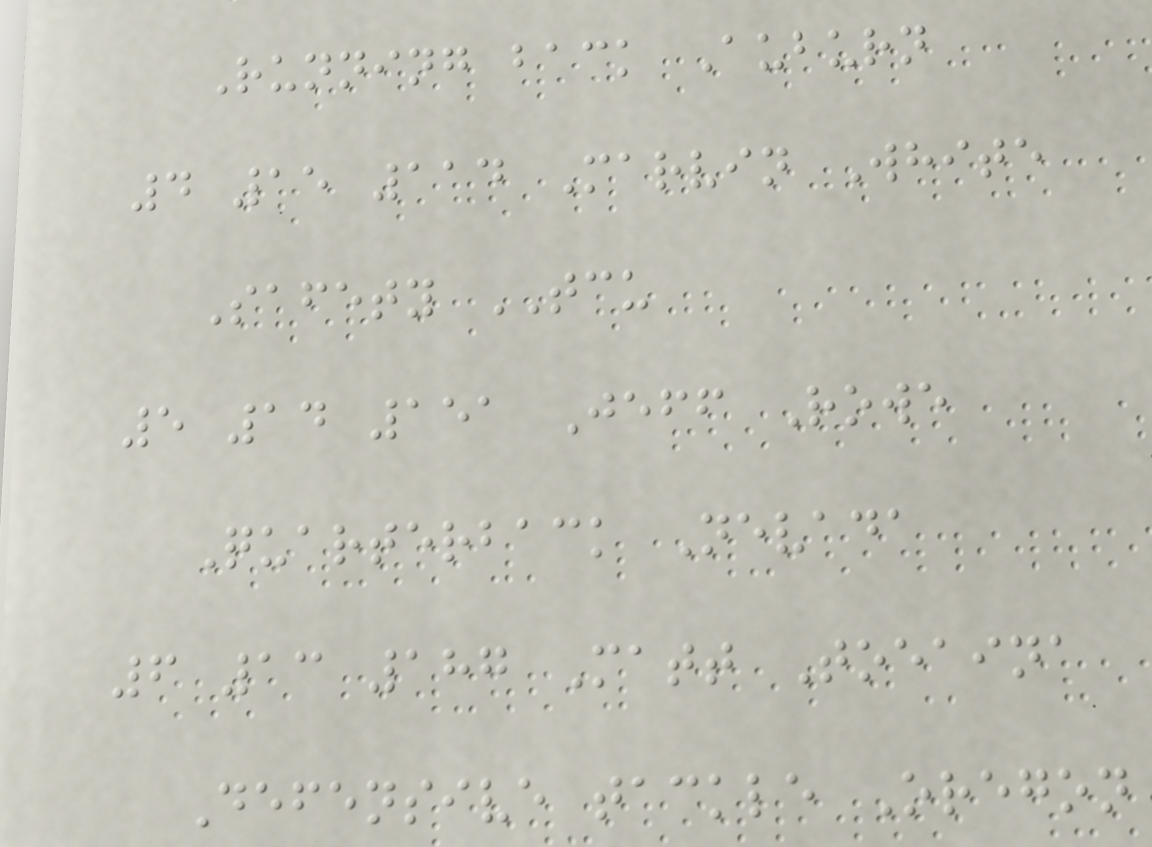Running back Auburn
4 15 114 Marvin White
Safety TCU
5 14 151 Jeff Rowe
Quarterback Nevada
6 13 187 Matt Toeaina
Defensive tackle Oregon
